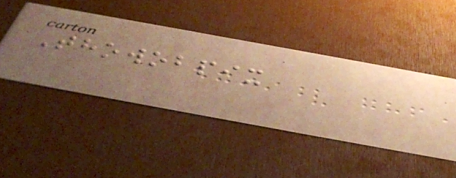Thowobpix
